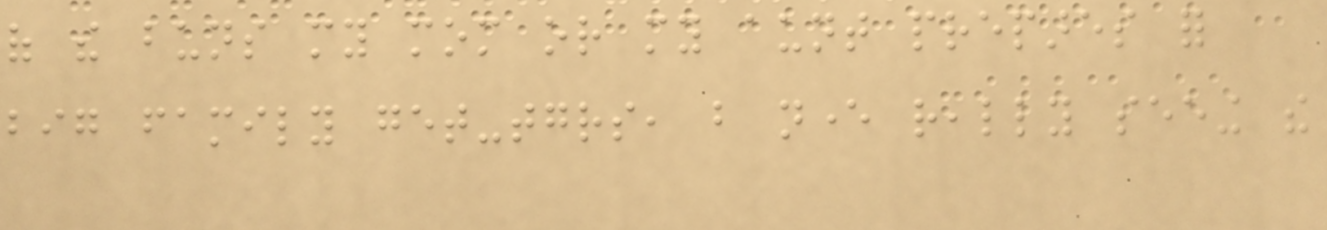of the buns my mom or my aunt prepares for
big family get-togethers, but never really seeing the
